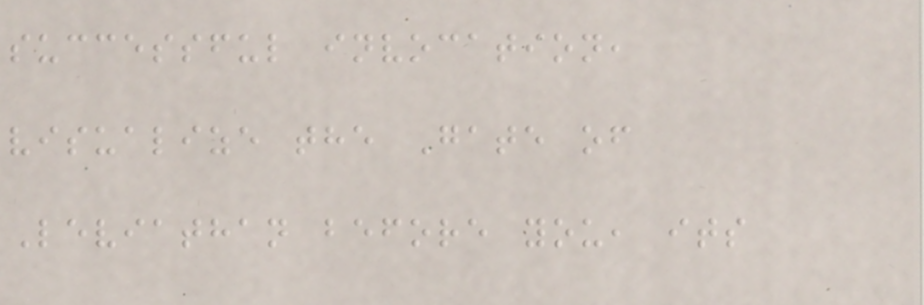successful invocation,
visualize the Gate of
Leviathan before you, its
